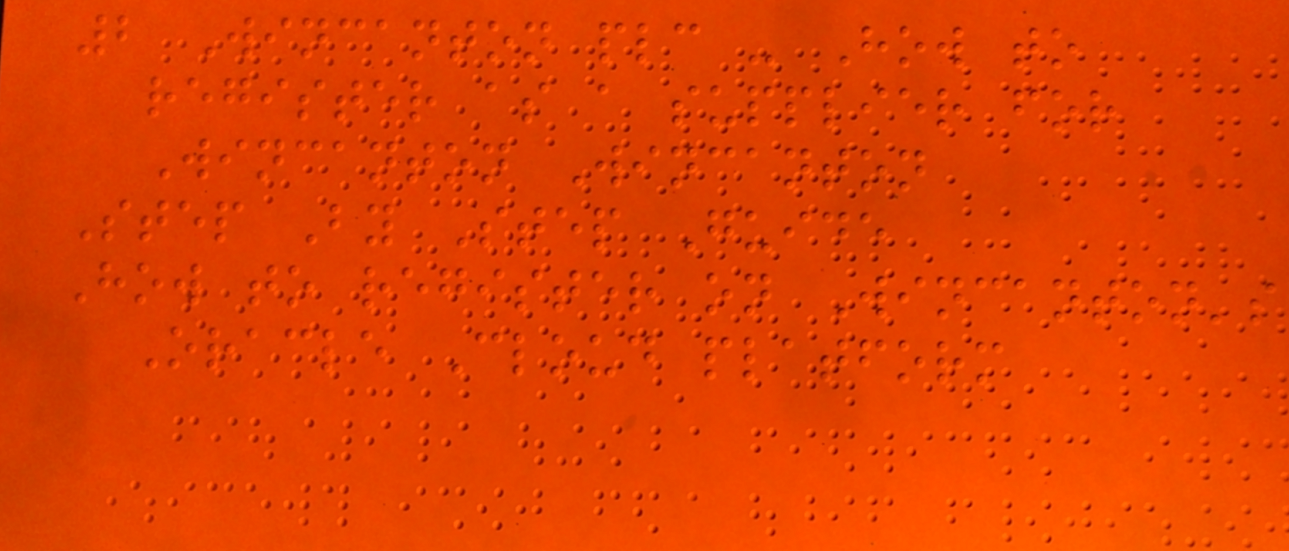2 Wincanton plc - How to
register as a supplier for
Wincanton Wincanton
Step By Step Guide
How to register on Wincanton's
Oracle Cloud platform
